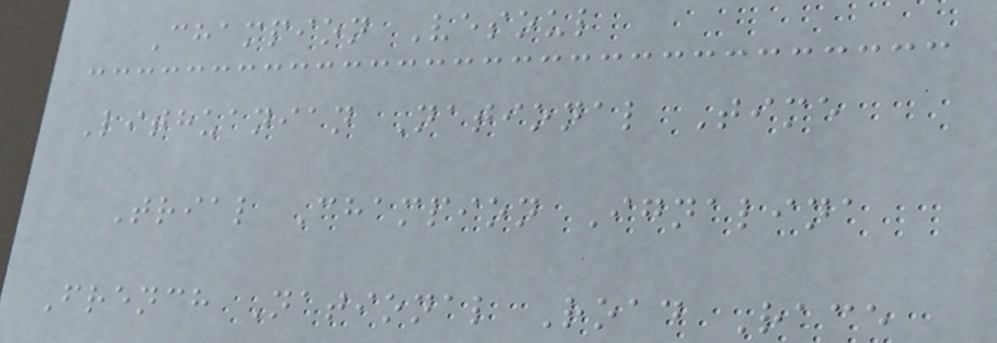Champion Vesoul
Lithuanian National Time
Trial Champion Ignalina
French National Road Race
